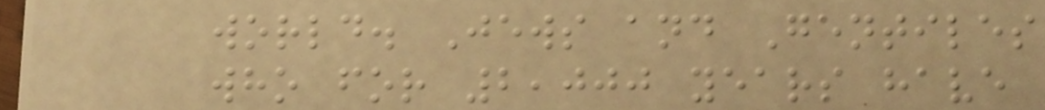world. Jews and Gentiles
who for 2,000 years have
